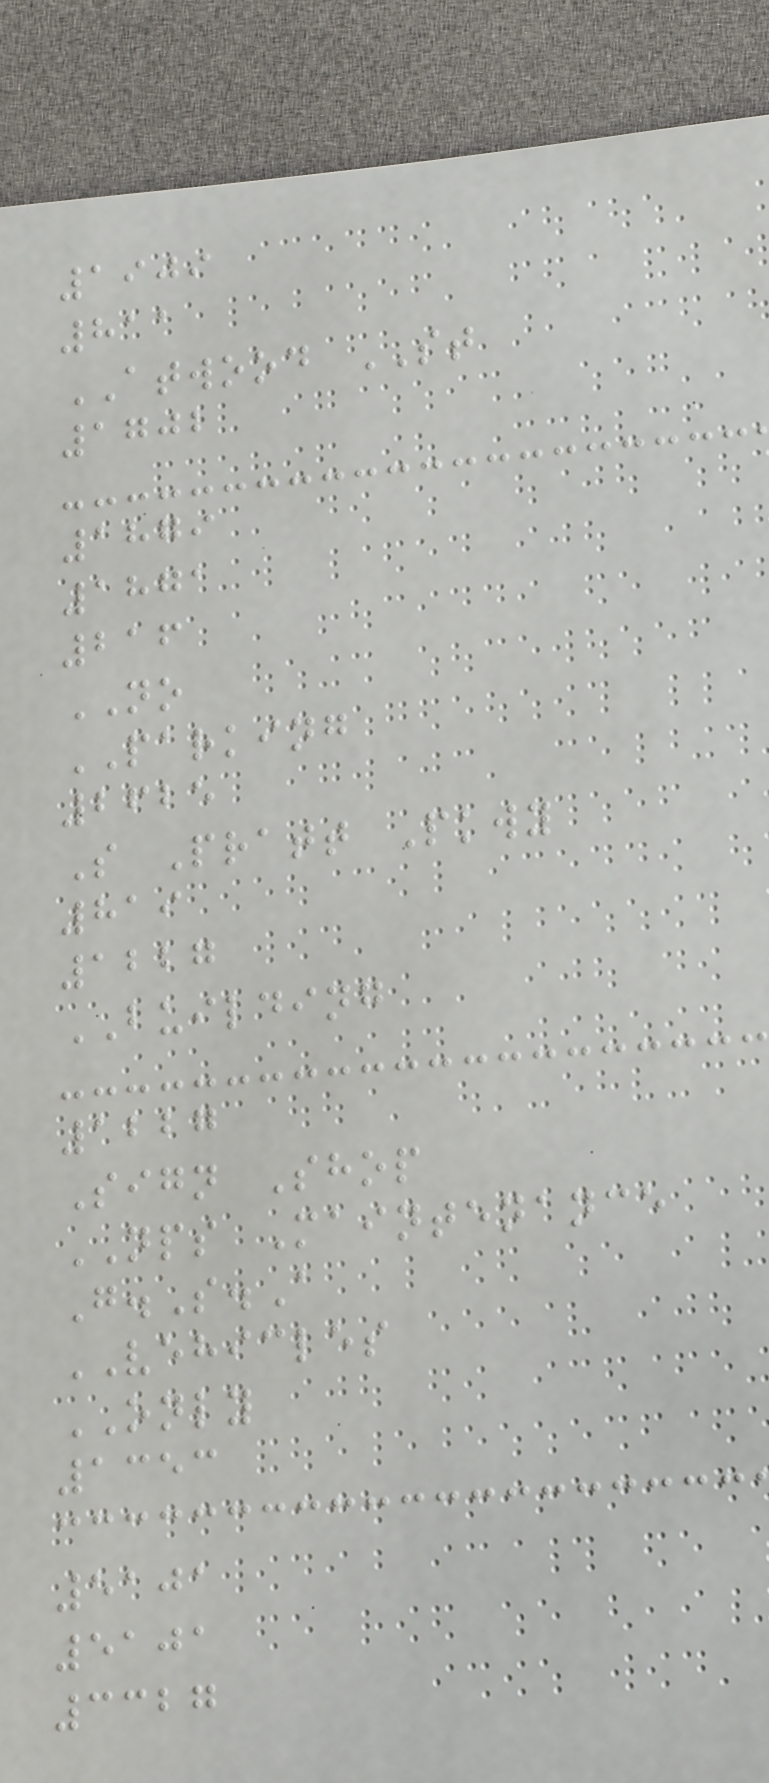1909
811
ATWOOD ST
1702
1879
1871
216
NO
PARKING
2625
S Pratt Pkwy
819
1227
BUILDING
1227
Sign Shop
NPS Maintenance
G.S.A
VEHICLES
ONLY
1353
5101
5101
3327
